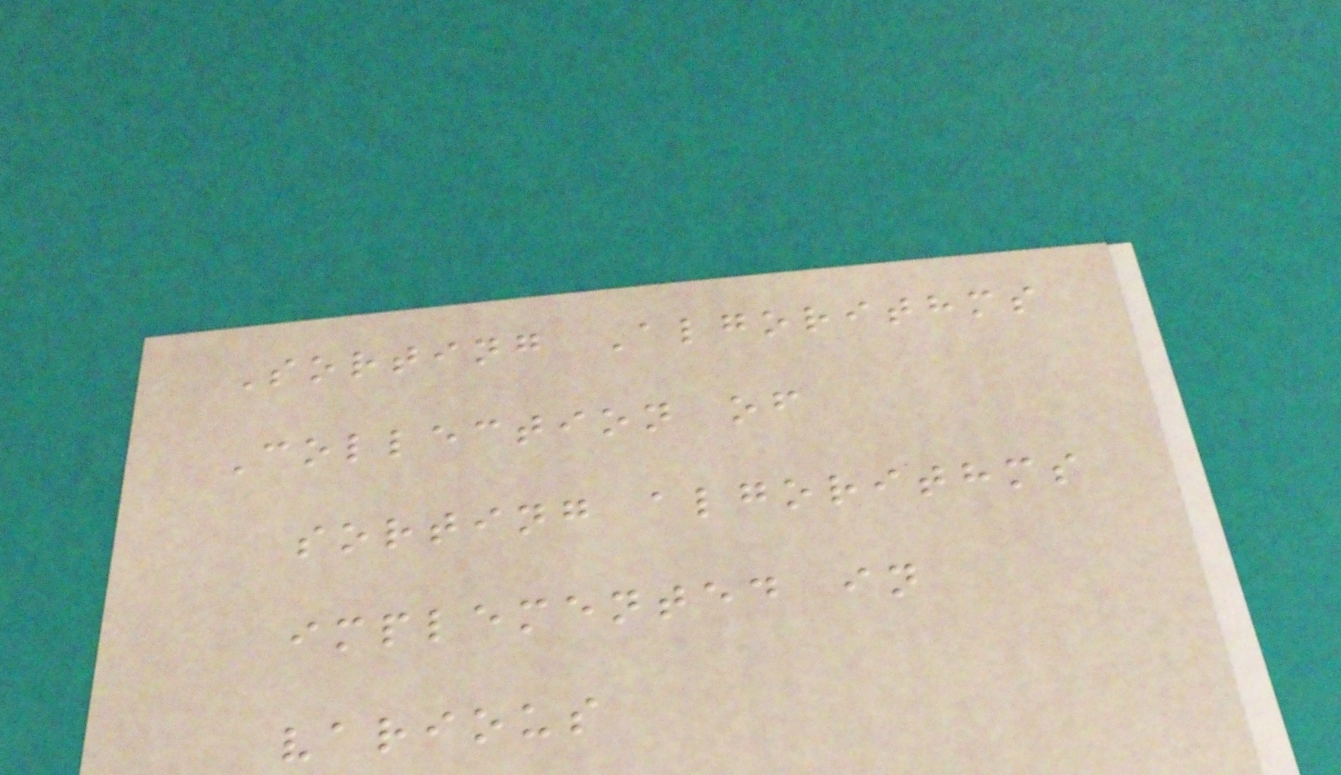Sorting Algorithms
Collection of
sorting algorithms
implemented in
various
